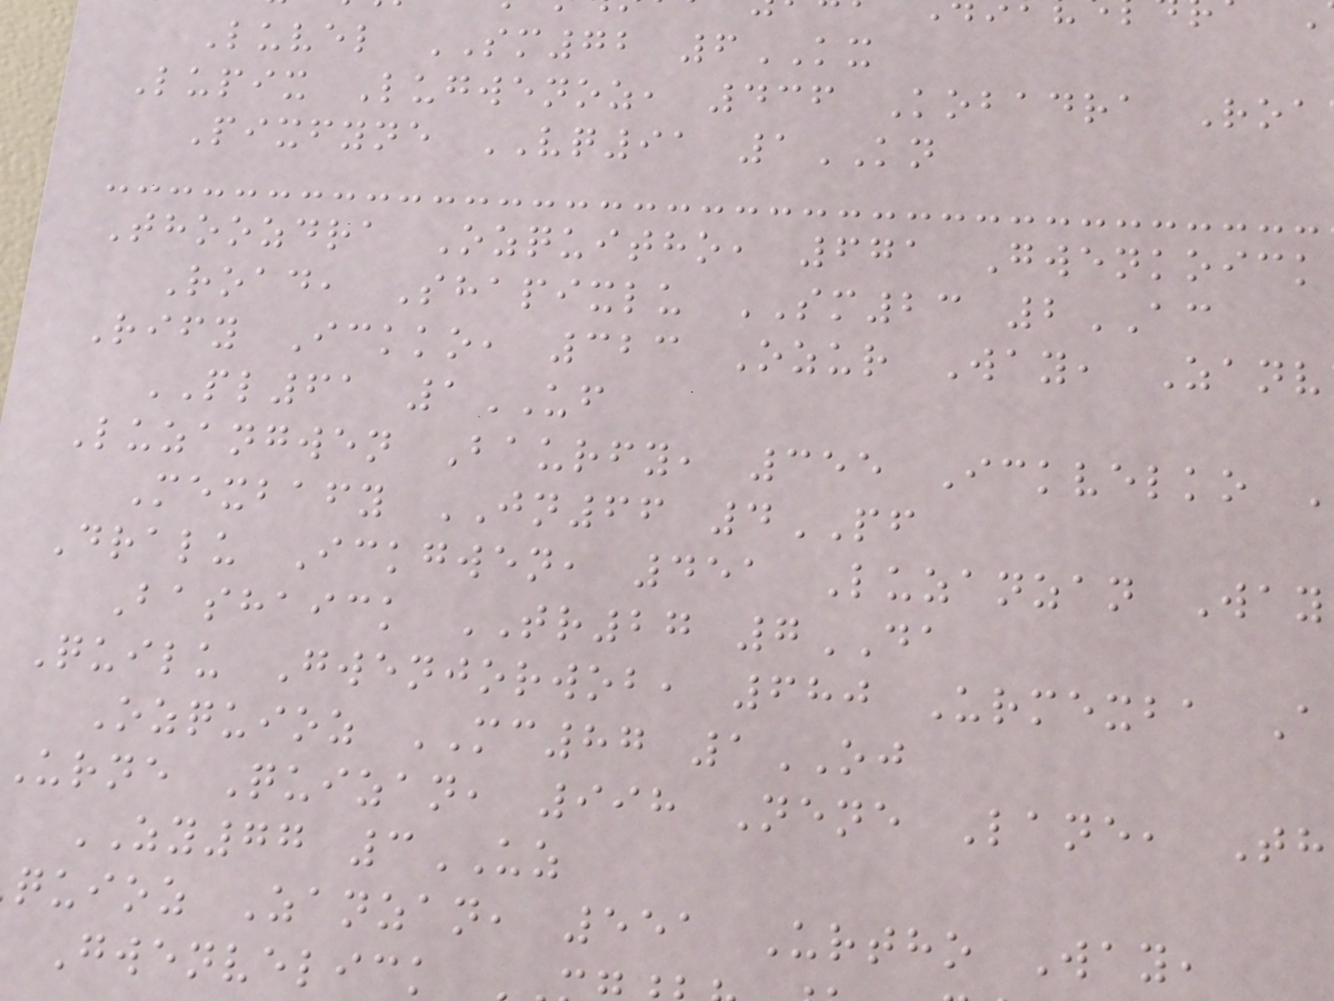Luvel SM72 6KX
Lupix Lugwenoz, 436 Kobadra Roa
Pixfyne VQ91 1KN
Thoozdra Ozquitho, 671 Gwenkoick
Road, Shapixlu SM23 2AC
Rify Ickko, 323 Ozur Way, Zanv
PL61 1UF
Luzangwen Baurfy, 355 Ickvelko
Mexbafy JN66 4PF
Dralu Ickgwen, 451 Luzanzan Way
Bashaick TR27 7DA
Quilu Gwenjorwob, 680 Urmexba A
Ozquioz MC87 1OJ
urne Quizan, 998 Nene Lane, Th
ZY77 3UZ
quioz Zanzan, 551 Urtho Way,
Gwenvelick
